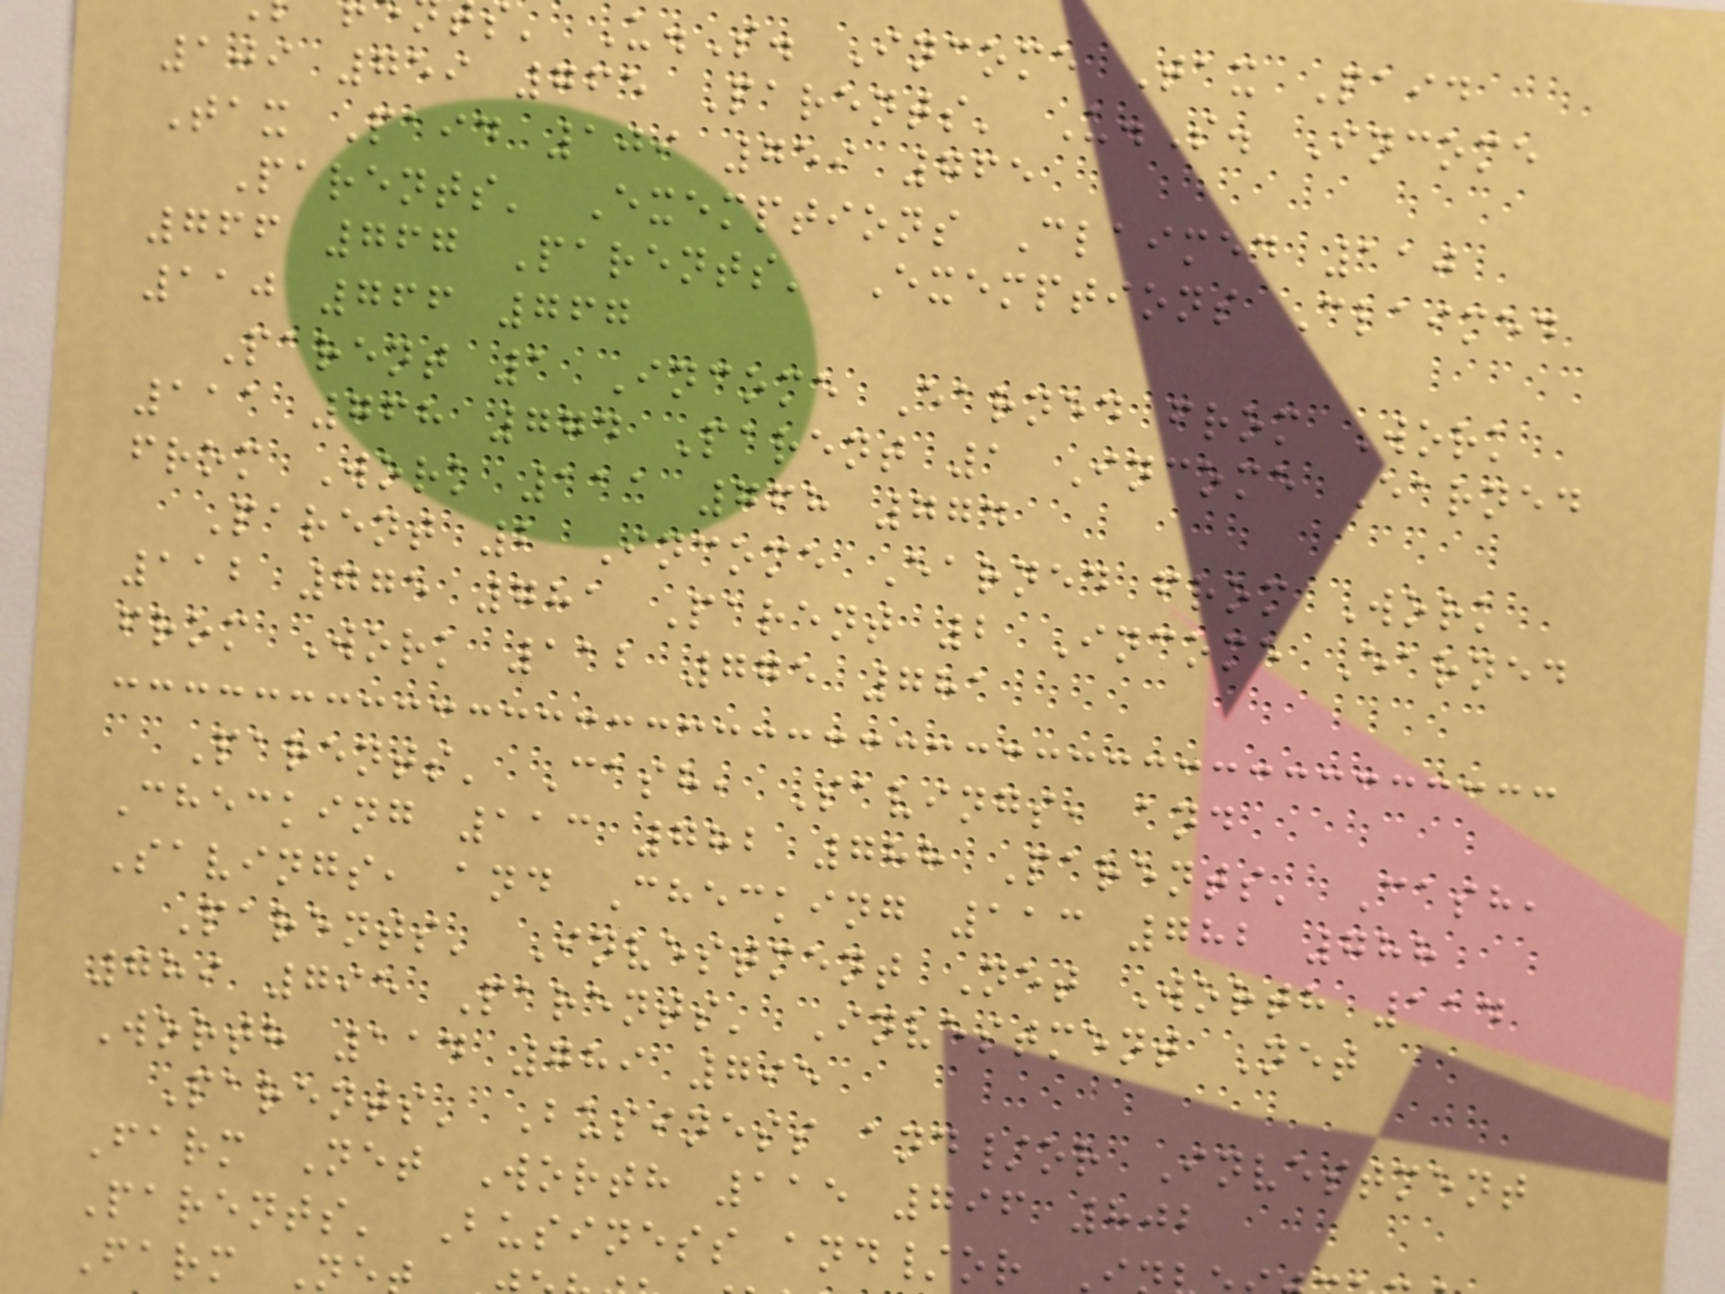s' U.S. Income Tax Paid
109 759 765 Parents' U.S. Income
Tax Paid 109 759 765
Parents' Exemptions Claimed 110
766 767 Parents' Exemptions Claimed
110 766 767
Parent 1 Income Earned from Work
111 768 774 Parent 1 Income Earned
from Work 111 768 774
Parent 2 Income Earned from Work
112 775 781 Parent 2 Income Earned
from Work 112 775 781
Parents' Cash, Savings, and
Checking 113 782 788 Parents' Cash,
Savings, and Checking 113 782 788
Parents' Investment Net Worth 114
789 795 Parents' Investment Net
Worth 114 789 795
Parents' Business and/or Investment
Farm Net Worth 115 796 802
Parents' Business and/or
Farm N
